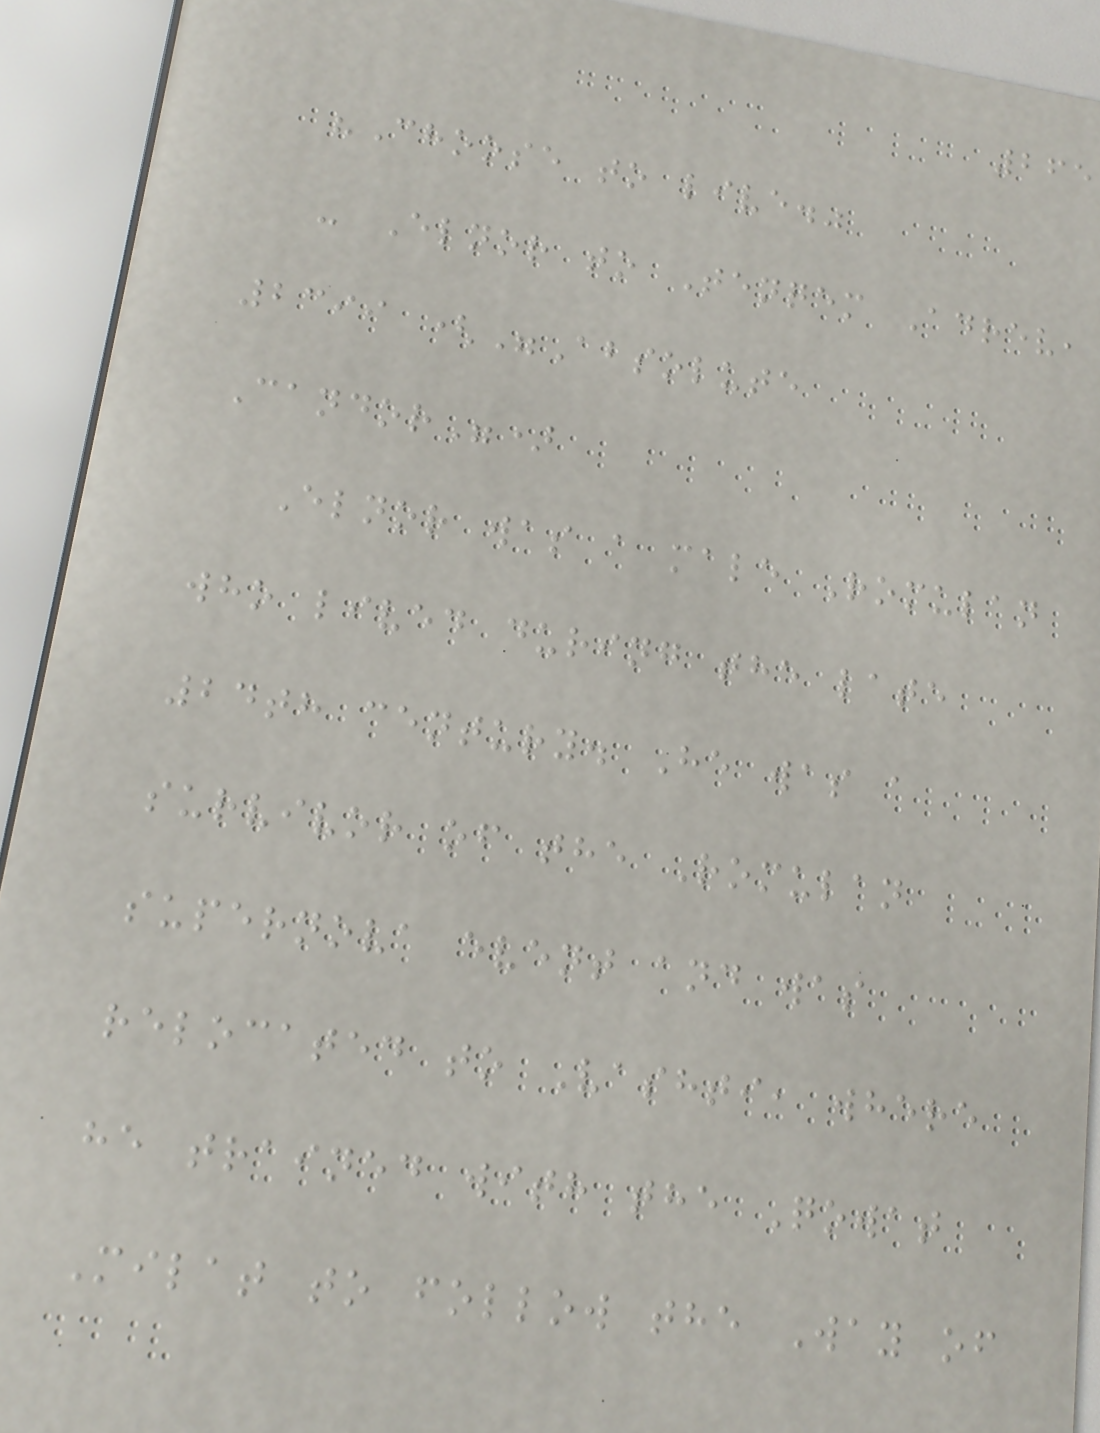265
"Choose to live."
- Elnor to Tenqem Adrev,
2399 ("Absolute
Candor")
Elnor was a male Romulan
who lived during the late
24th century. He was a
survivor of the Romulan
supernova event and was
relocated to Vashti, where
he trained with the Qowat
Milat to follow the Way of
